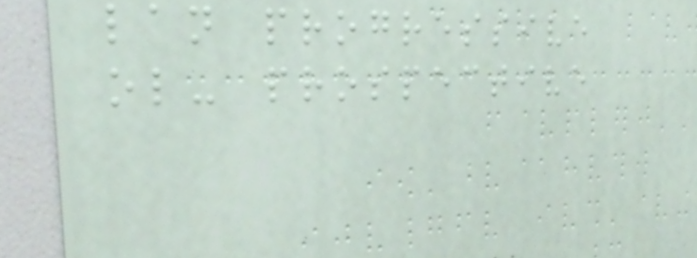lan progressive
ol- prospective
